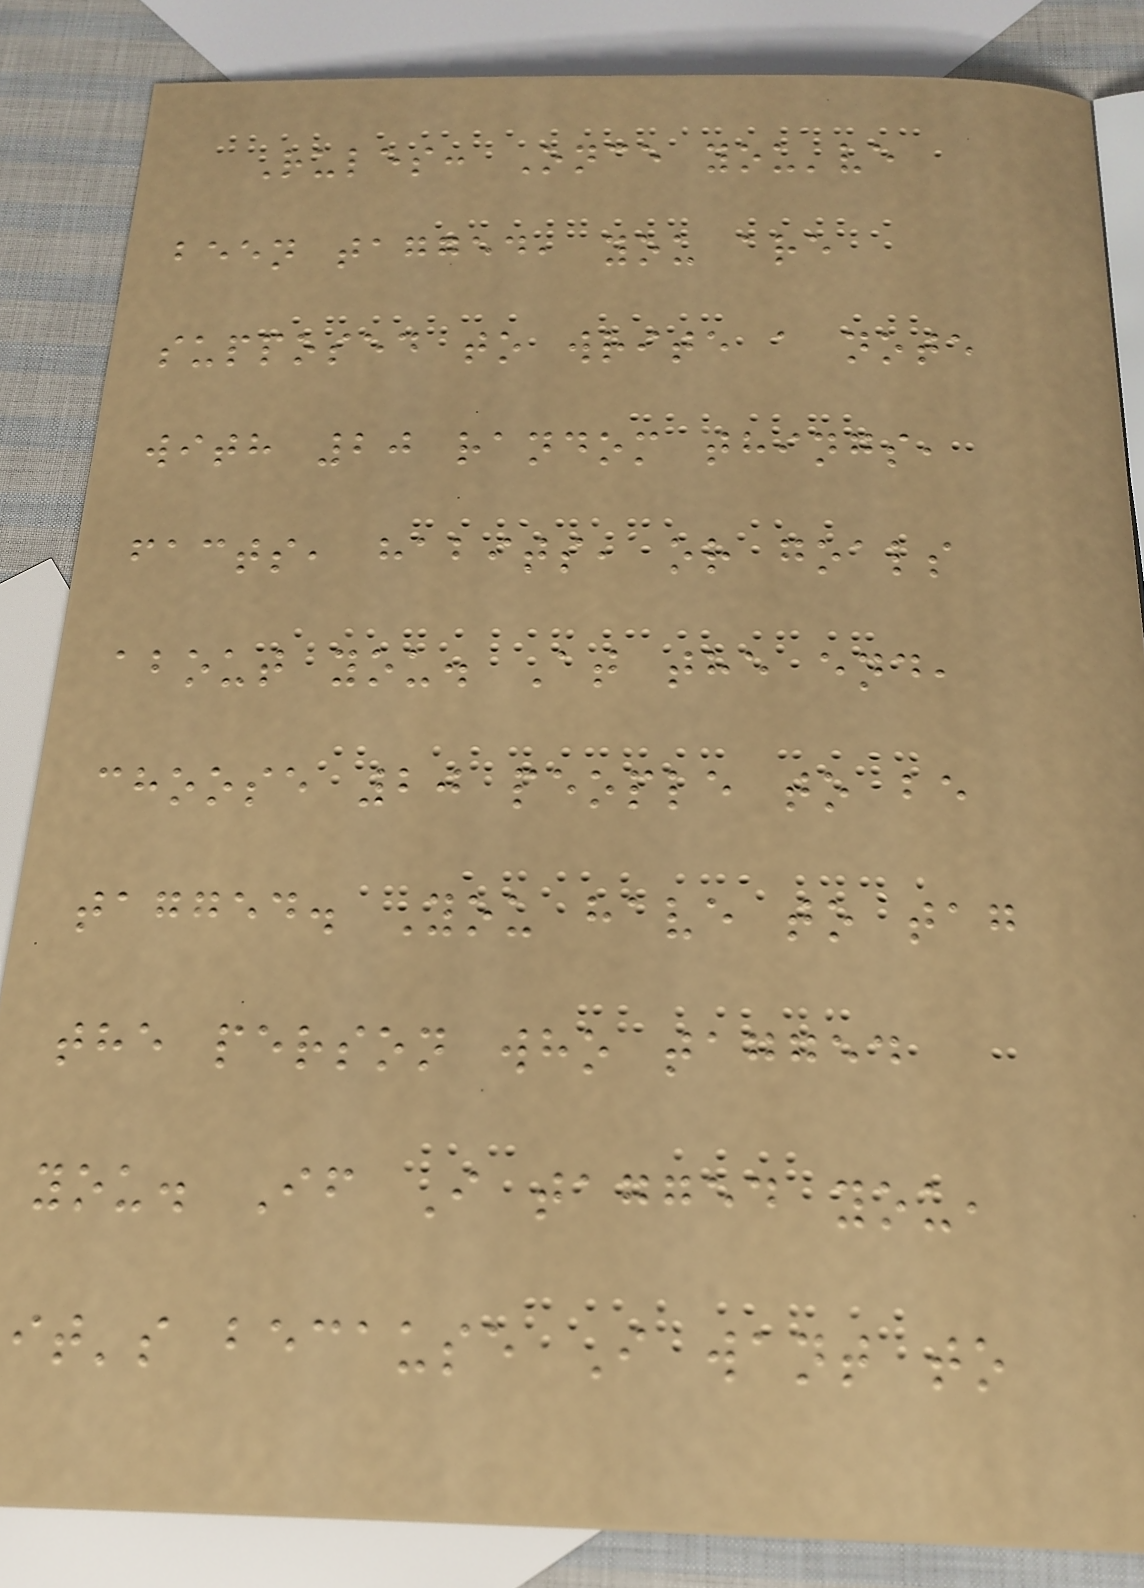Rules: Once you've
been tagged, you are
supposed to write a note
with 20 random things,
facts, habits, or goals
about you. At the end,
choose 20 people to be
tagged. You have to tag
the person who tagged
you. If I tagged you,
it's because I want to
